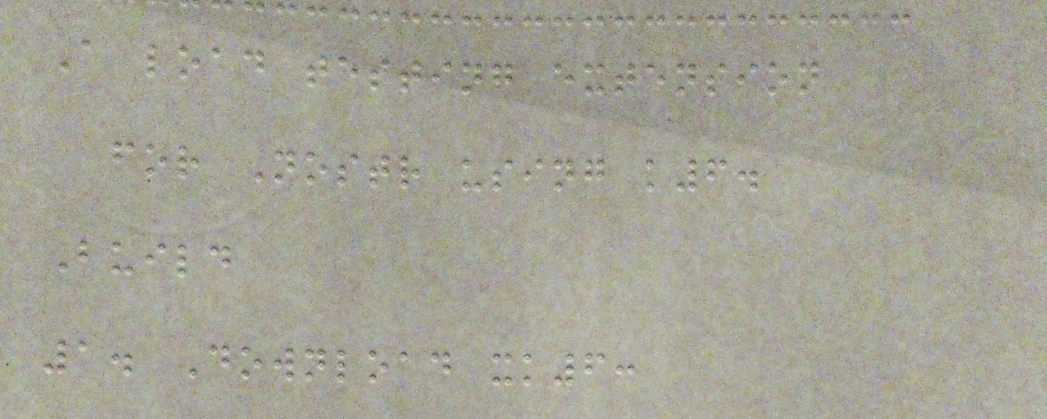A load testing extension
for Nostr using k6.
Build
1. Download xk6:
